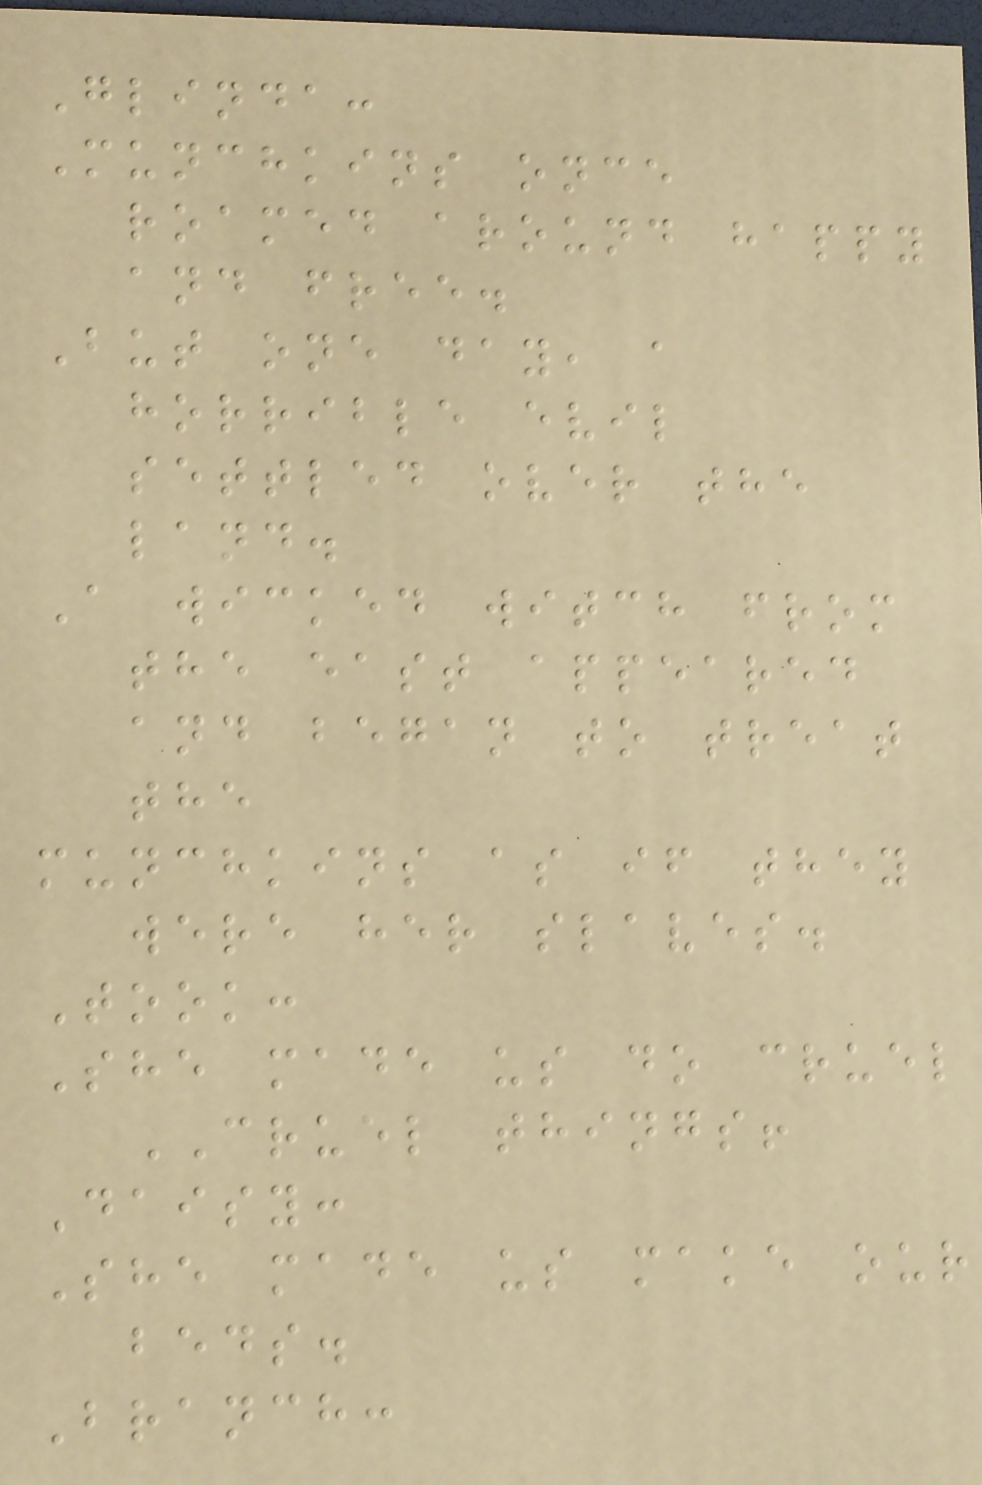Glinda:
Munchkins once
roamed around happy
and free.
But one day, a
horrible evil
settled over the
land.
A wicked witch from
the east appeared
and began to treat
the
munchkins as if they
were her slaves.
Took:
She made us do cruel
CRUEL things!
Daisy:
She made us make our
beds.
Branch:
